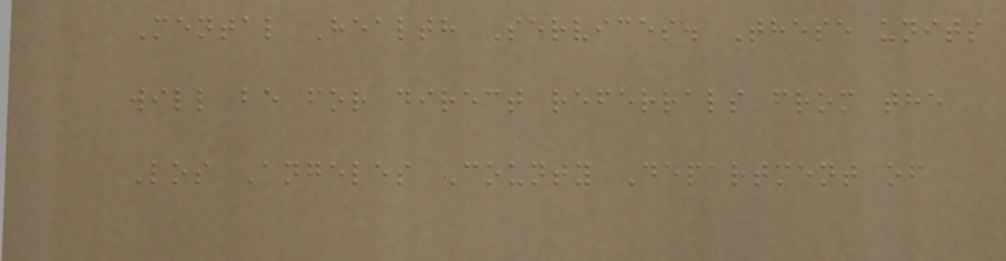Mental Health Services. These units
will be for direct referrals from the
Los Angeles County Department of
